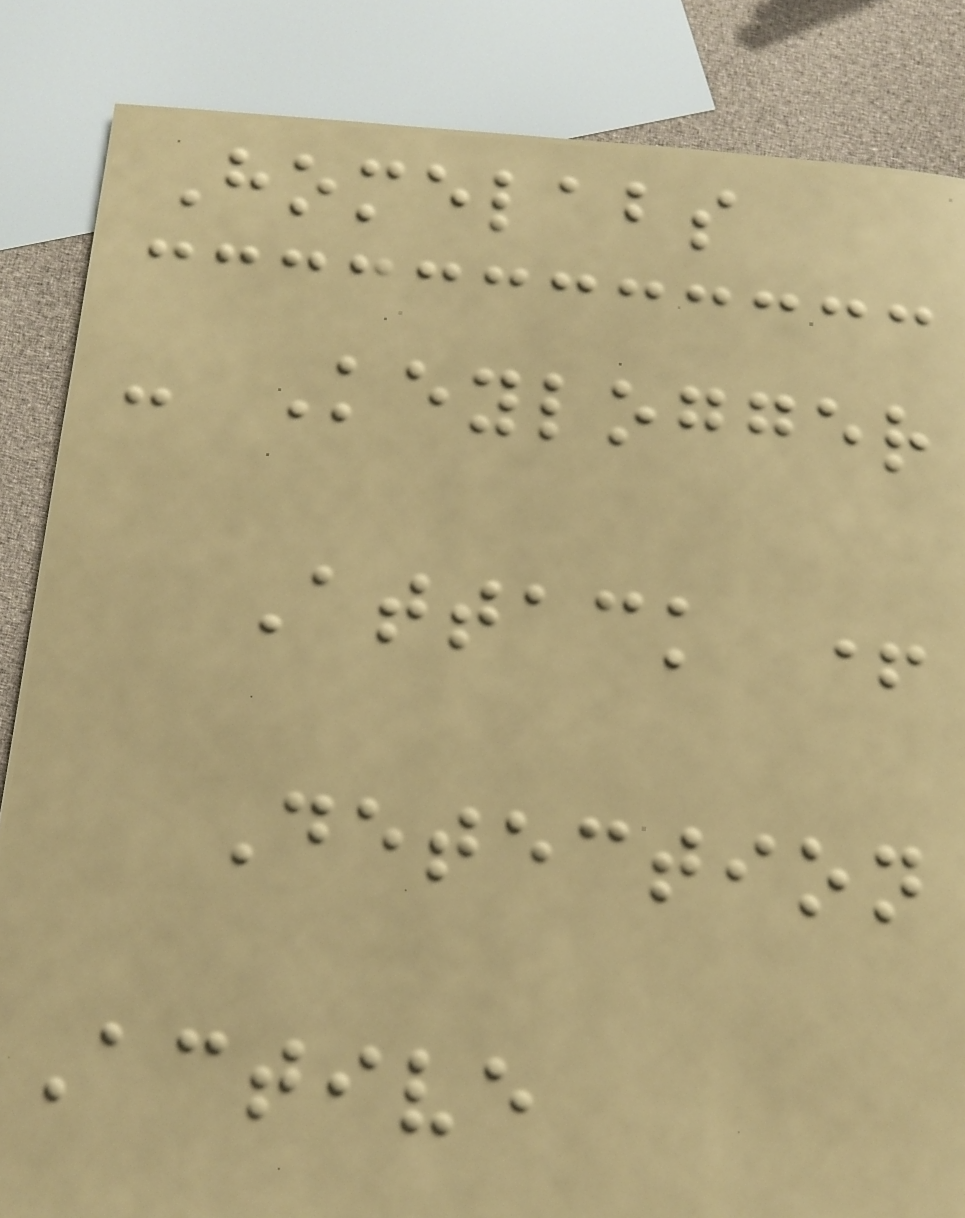Homelabs
- Keylogger
Attack +
Detection
Active
